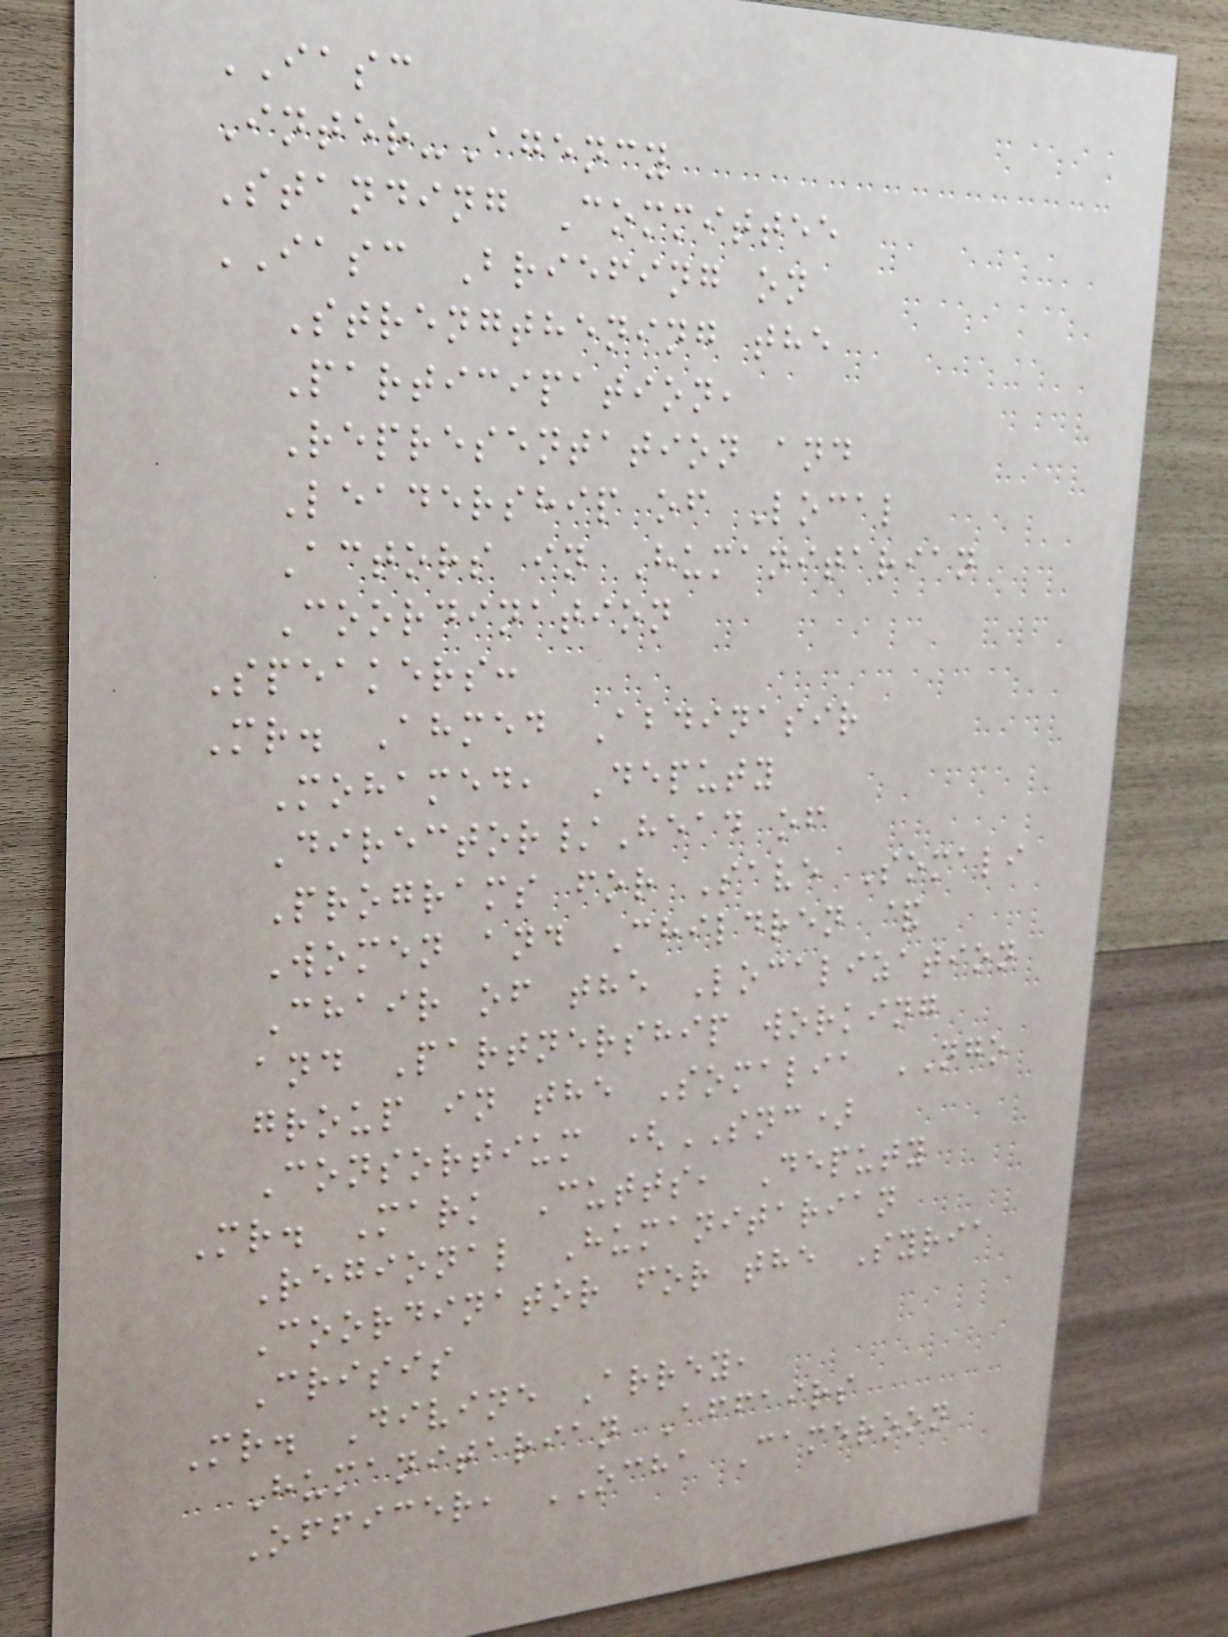IASC
Inter-Agency
Standing Committee
IASC Briefing on
Strengthening the
Participation,
Representation and
Leadership of Local
Actors in Humanitarian
Coordination
Speakers:
Mr. Ahmed Abdinasir
Mohamed, Deputy
Director/Head of
Programs for Save Somali
Women and Children &
Chair of the Localization
and Partnership working
group in the Somalia NGO
Consortium (SNC)
Mr. Mark Cutts, Deputy
Regional Humanitarian
Coordinator for the Syria
Crisis
Mr. Divine Arrey,
Humanitarian Affairs
Officer, OCHA Cameroon
